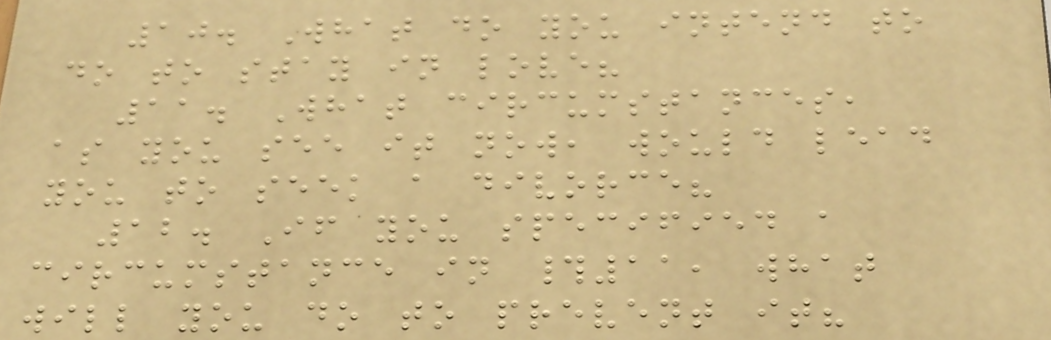10. What do you intend to
do to stay in love?
11. What circumstances,
as you see it now, would lead
you to seek a divorce?
12. If you specified a
circumstance in #11, what
will you do to prevent it?
